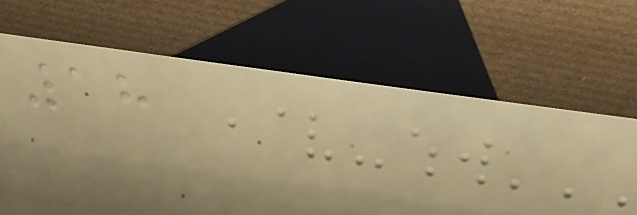18
